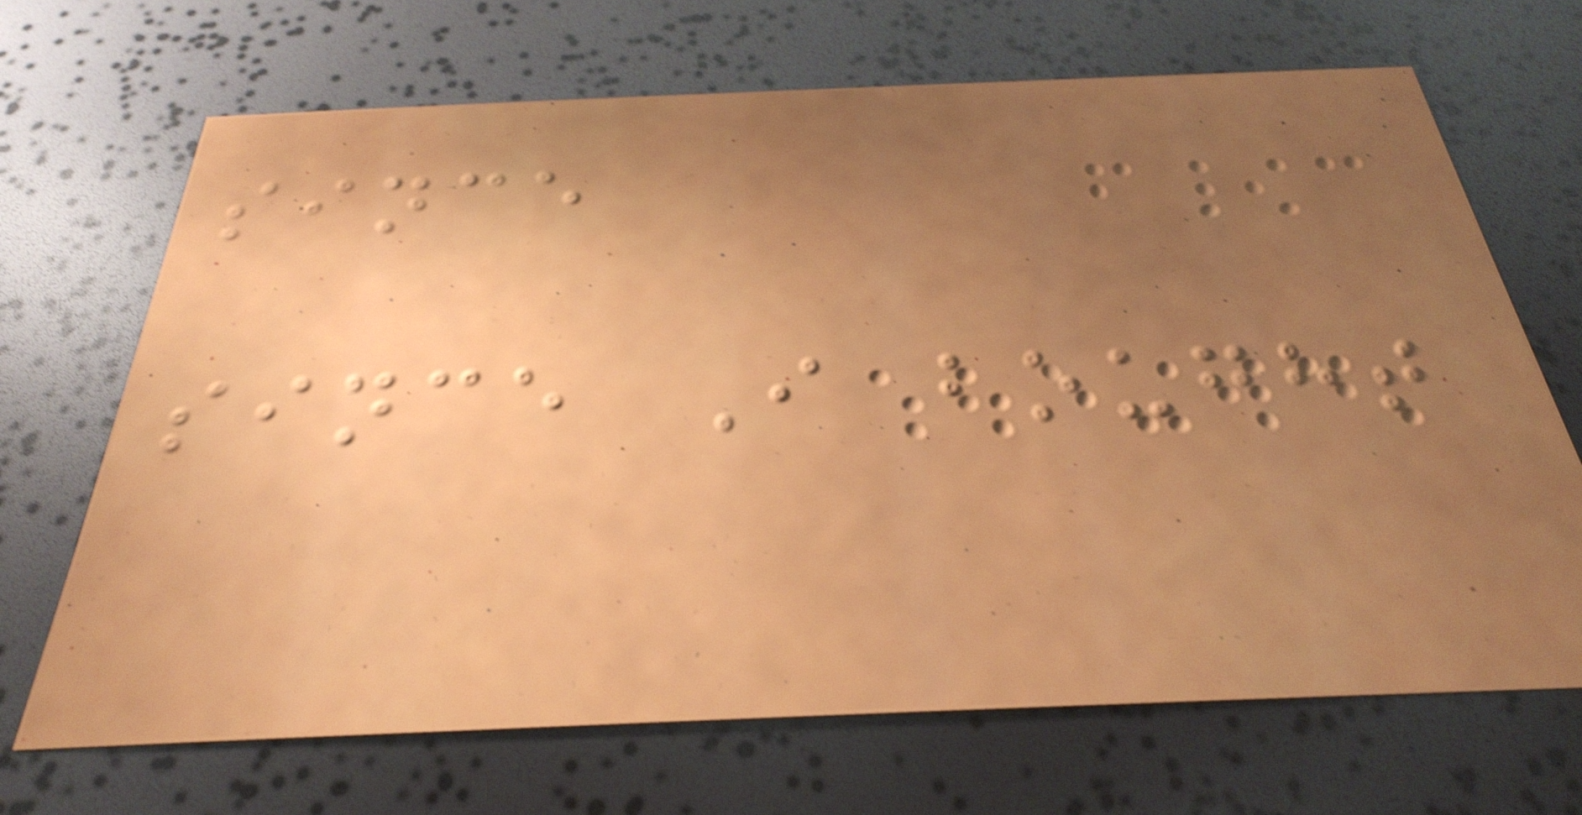since
since I bought
